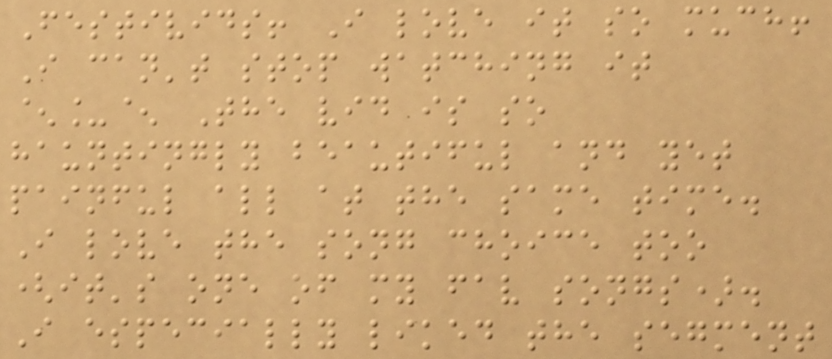Festivids! I love it so much!
I can't stop watching it
^_^ The vid is so
hauntingly beautiful and yet
painful all at the same time.
I love the song choice too
(it's one of my fav songs).
I especially liked the segment
